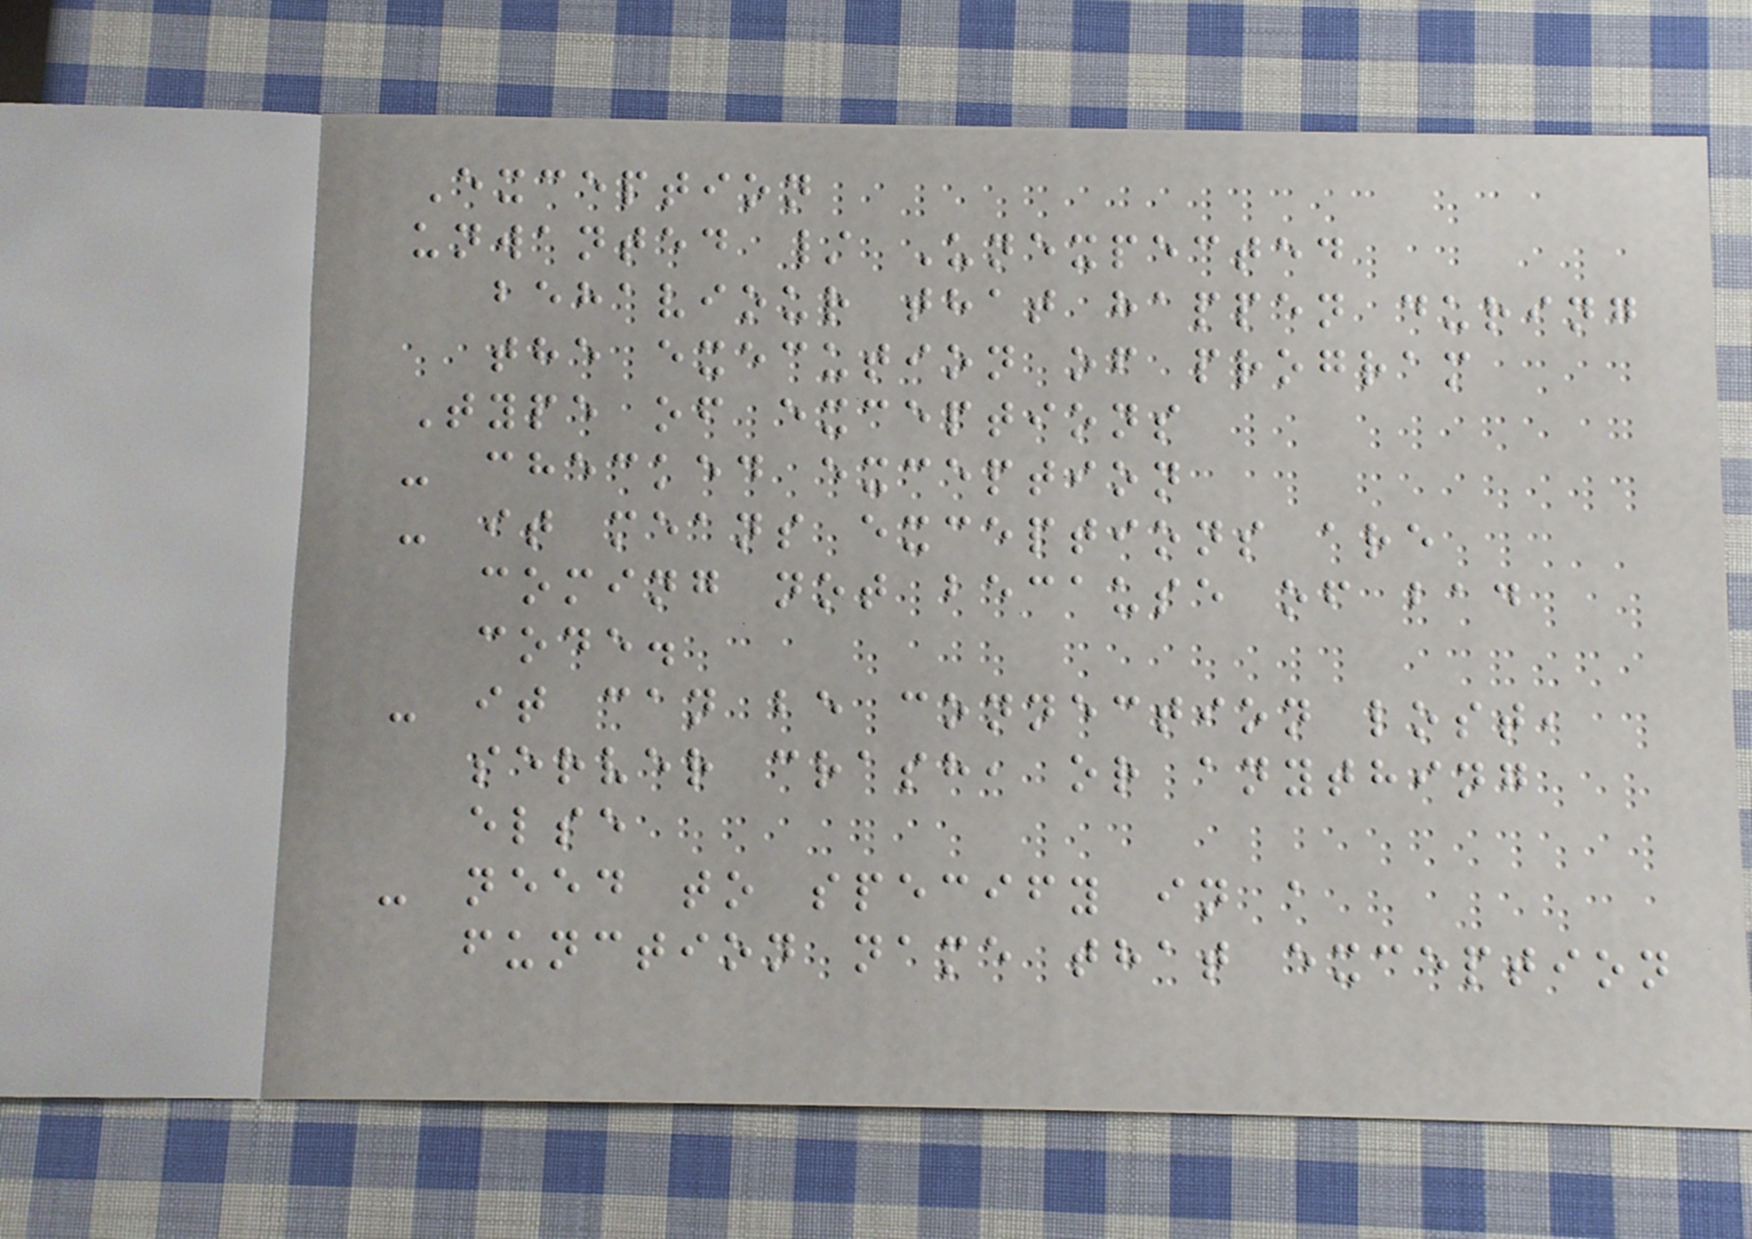Exception
unwanted / Unexpected
behaviour that happen during
the execution of program
Type of exceptions
- checked exception
- it means exceptions are
coming not because of bad
code.
- it can be connection lost,
server crash, or anything
else
- need to specify in a
function name that exception
